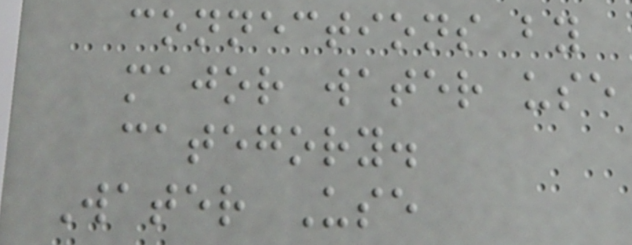connections by
major water use
category.
Water Use
